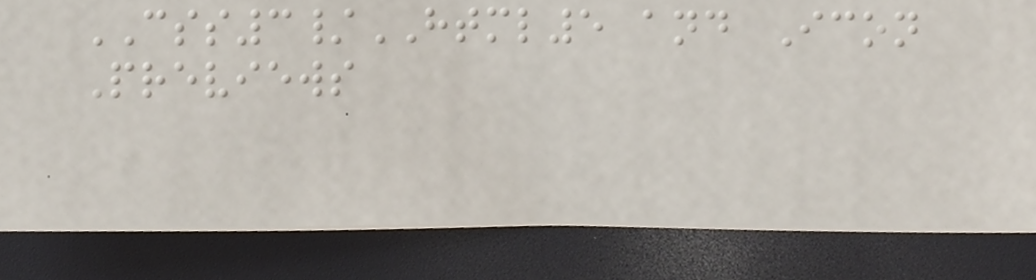CSS3/HTML5 and Icon
Previews
